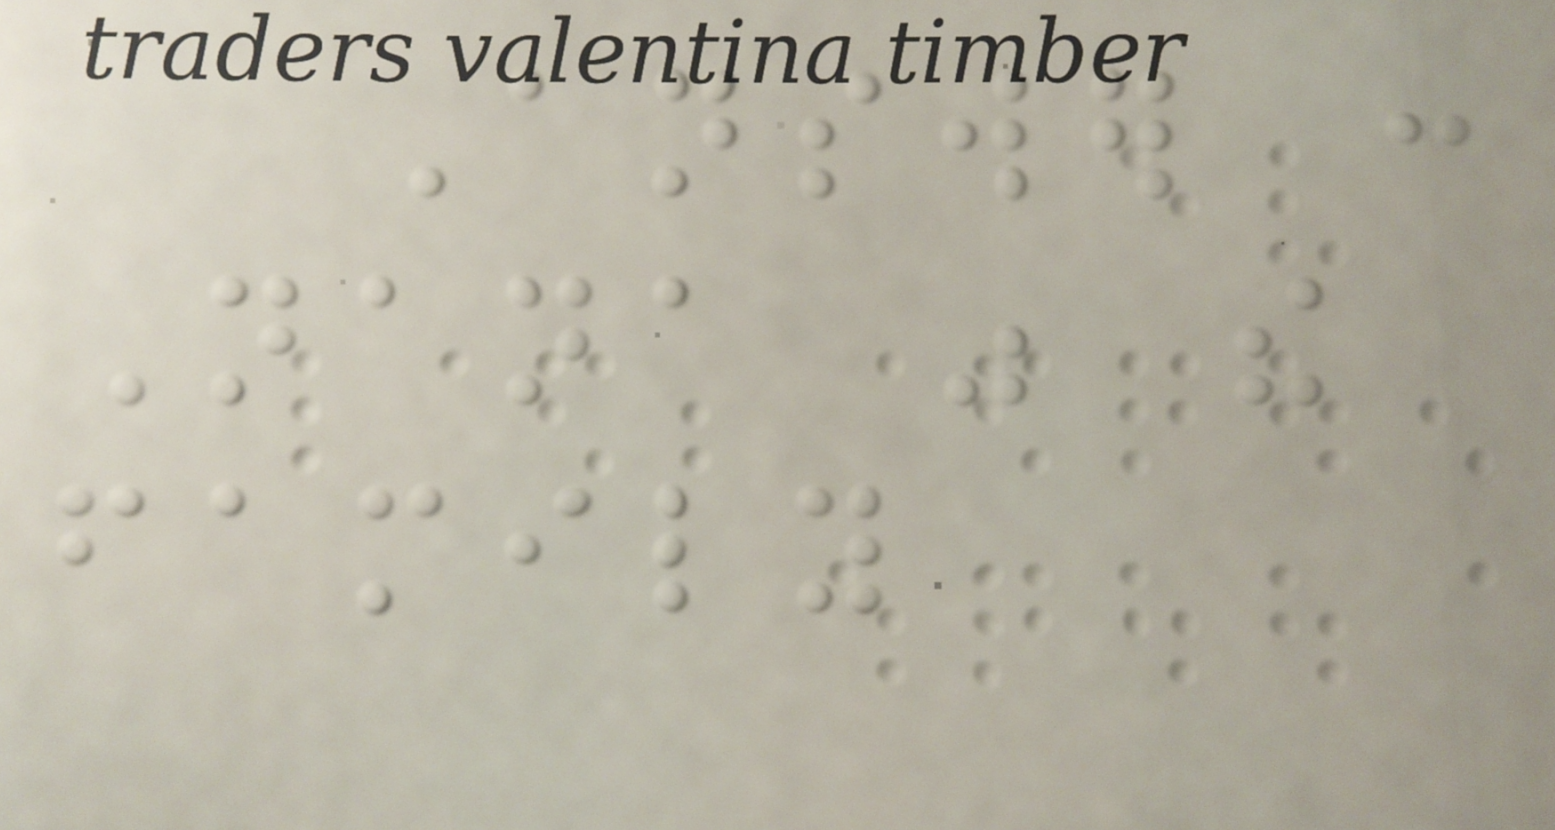Answer :
Nana was the
family
